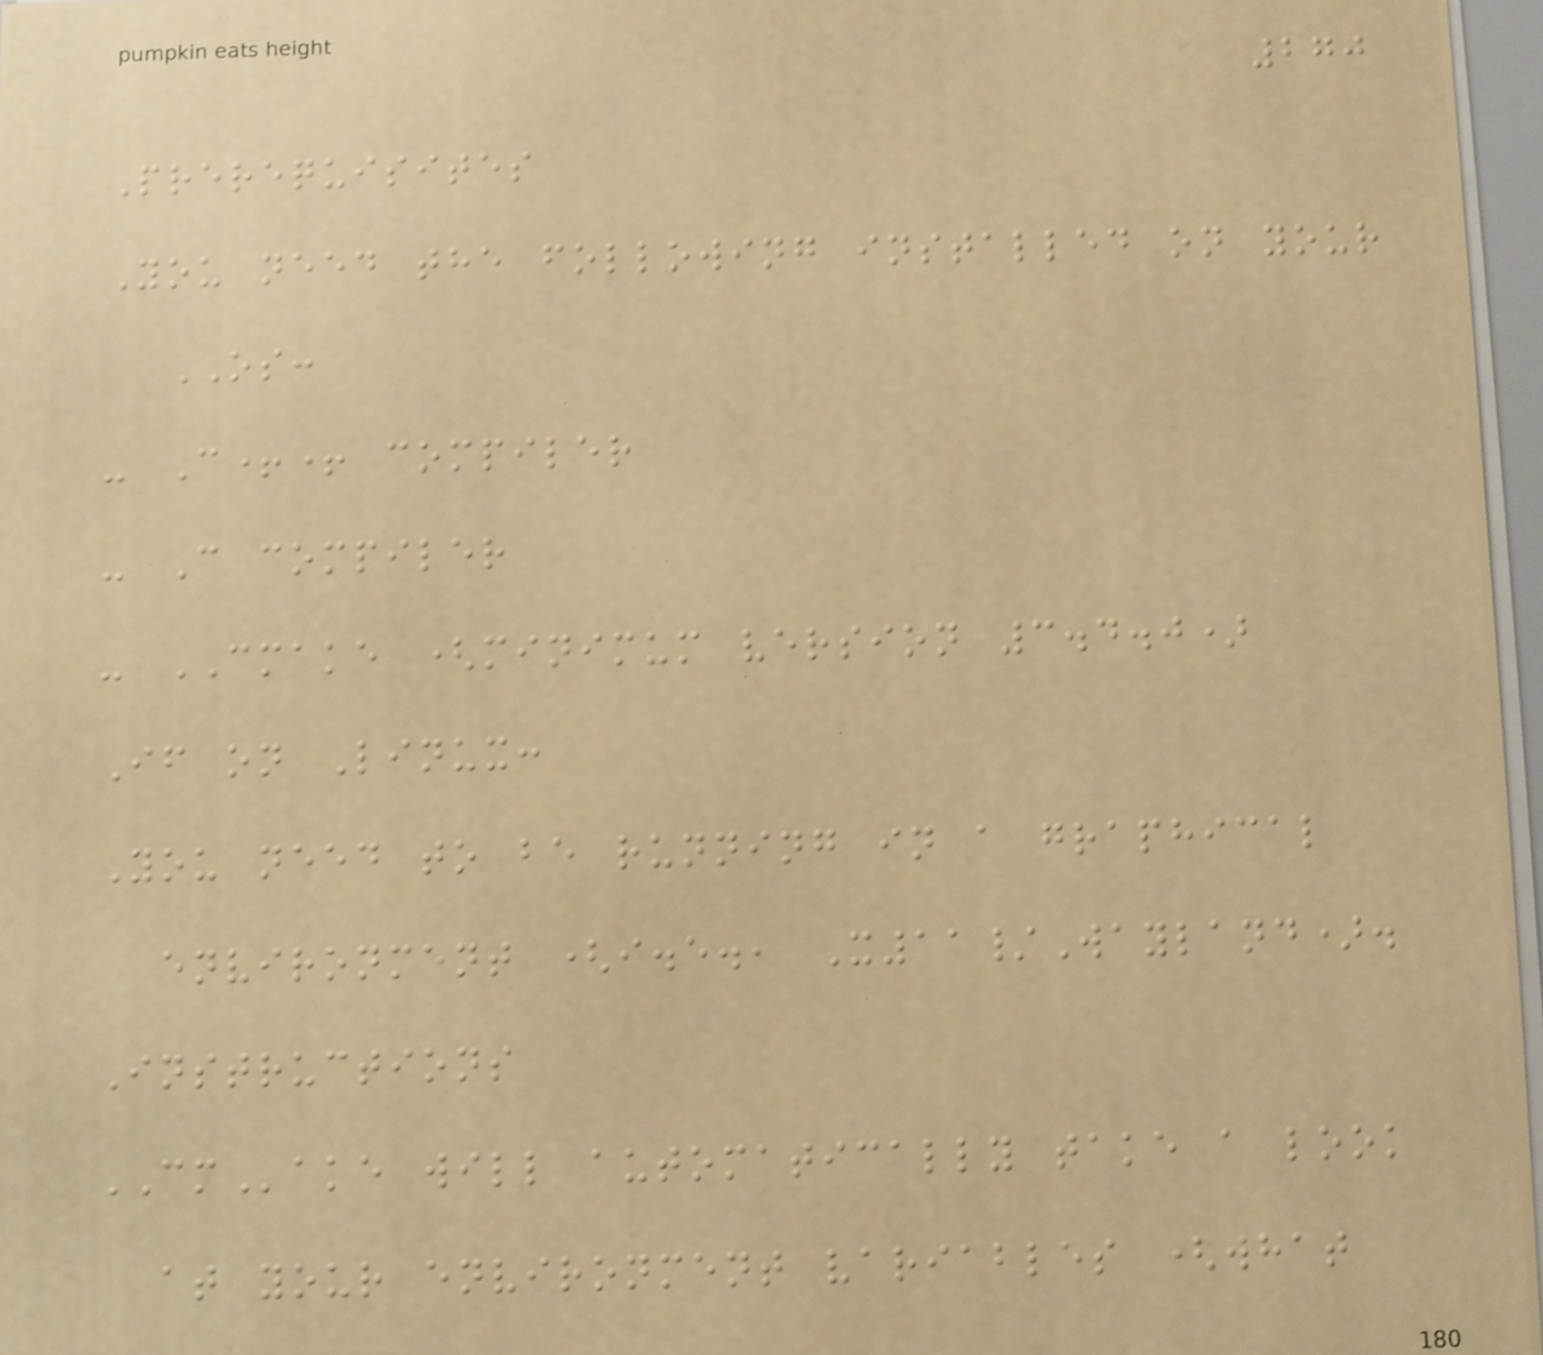270
Prerequisites
You need the following installed on your
OS:
- C++ compiler
- C compiler
- CMAKE (minimum version 3.4.0)
If on Linux:
You need to be running in a graphical
environment (i.e., X11/Wayland).
Instructions
CMake will automatically take a look
at your environment variables (what
